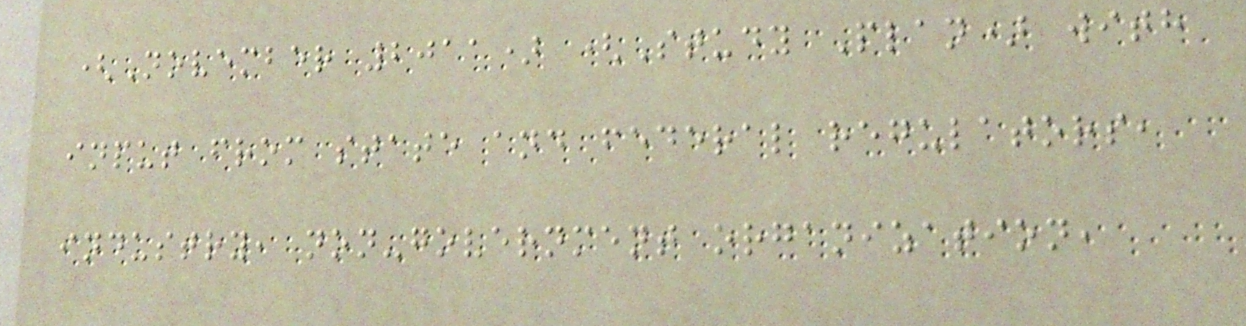(November 2011) (Study Plan) with
input from state and federal regulators,
industry, non-government organization,
